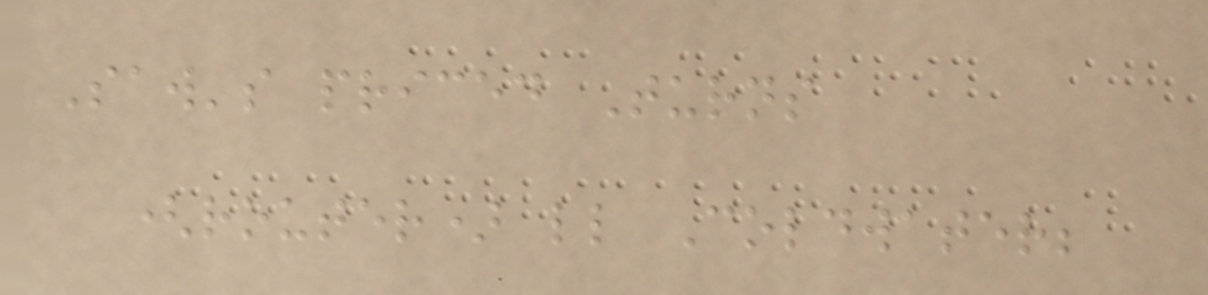Saw's priced Turns
(router) ll Coldwater;
